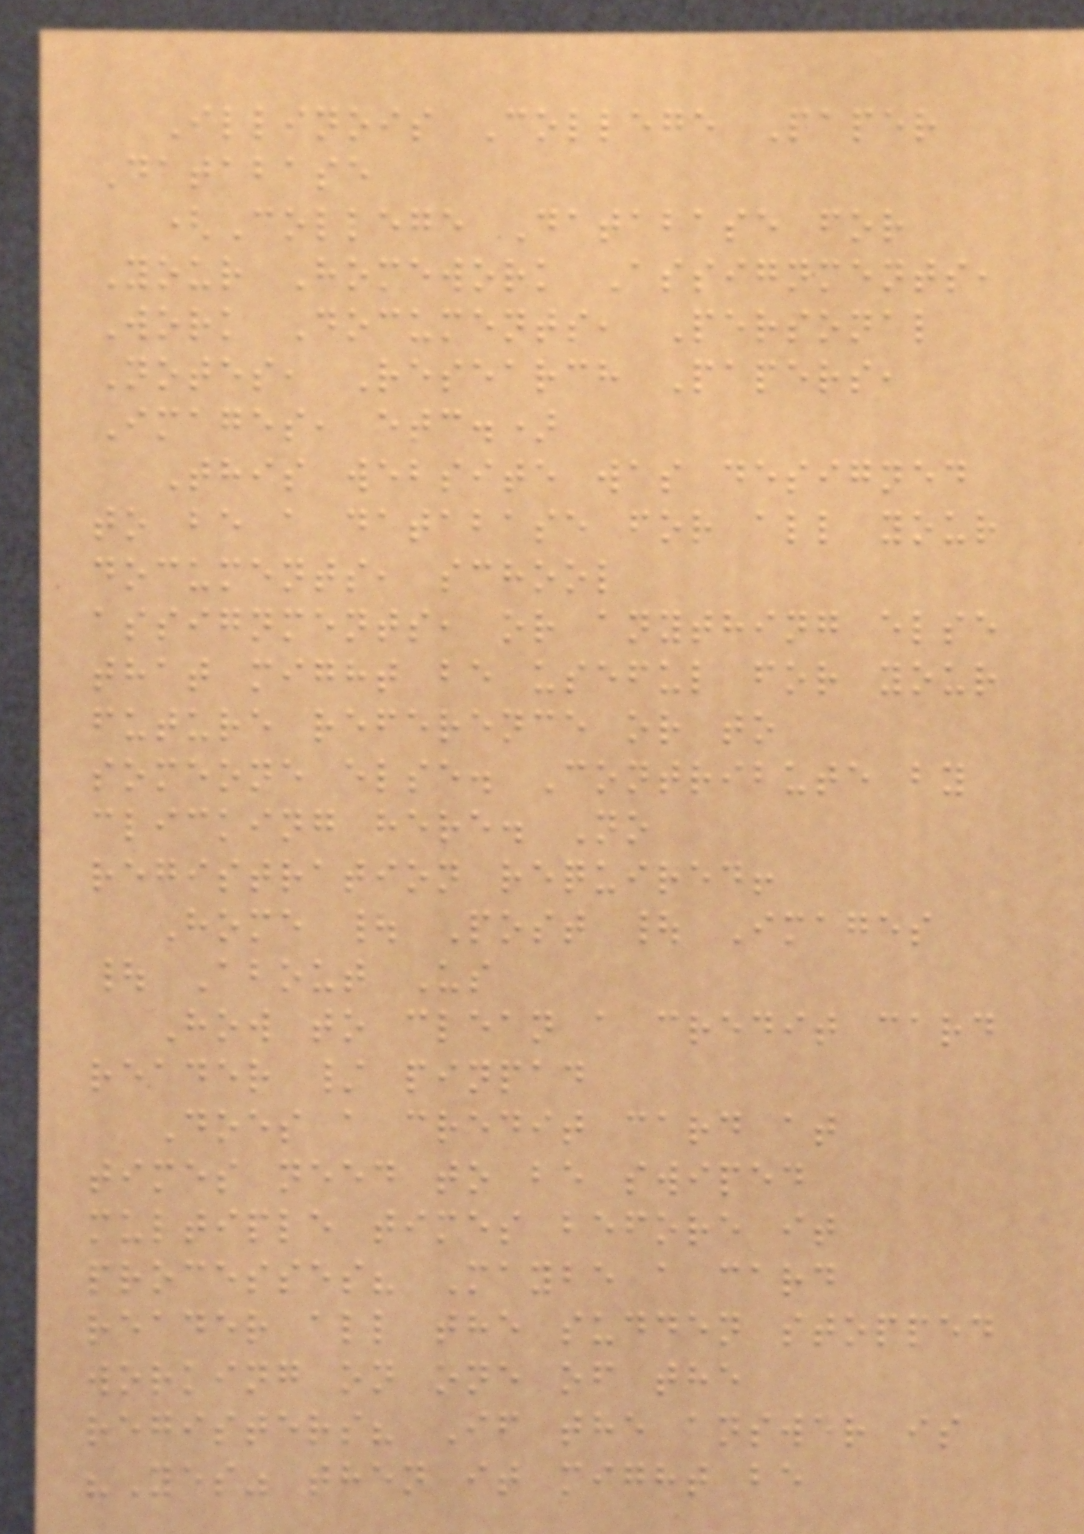Illinois College Paper
Database
(College Database for
Your Homework Assignments,
Work Documents, Personal
Notes, Research Papers,
Images, etc.)
This website was designed
to be a database for all your
documents, school
assignments, or anything else
that might be useful for your
future reference or to
someone else. Contribute by
clicking here. No
registration required!
Home | Post | Images
| About Us
How to clean a credit card
reader / pinpad
Does a credit card at
times need to be swiped
multiple times before it
processes? Maybe a card
reader all the sudden stopped
working on one of the
registers? If the answer is
"Yes" then it might be
